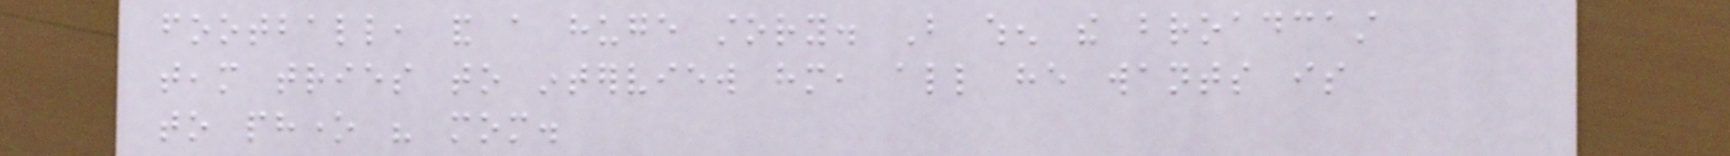football, and a huge story. But when the broadcast
team tries to interview him, all he wants is
to phone his mom.
